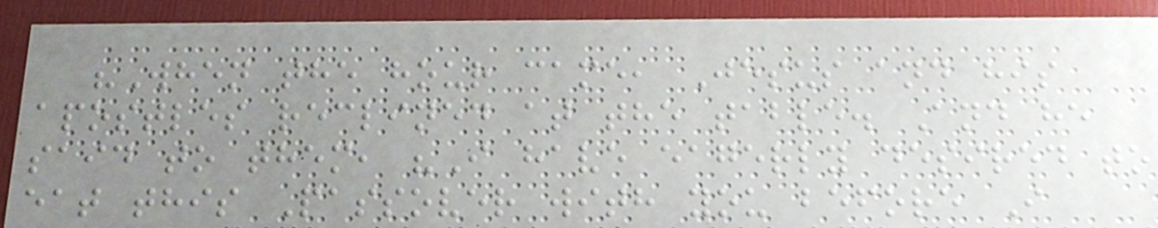"When the hour came, Jesus and his
apostles reclined at the table. And he
said to them, "I have eagerly desired to
eat this Passover with you before I
